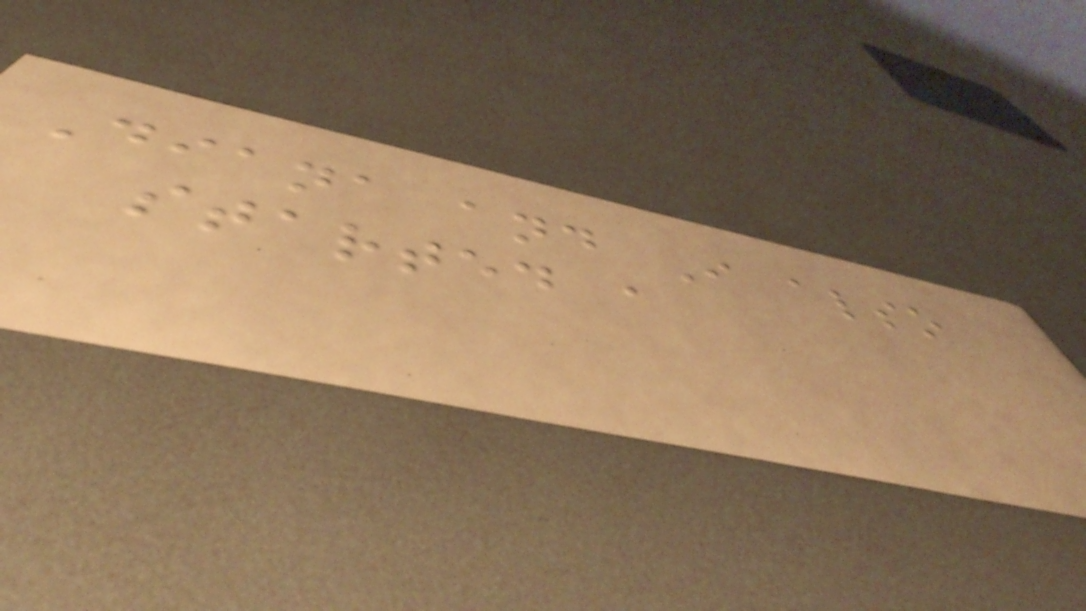Diana and I also
started a
